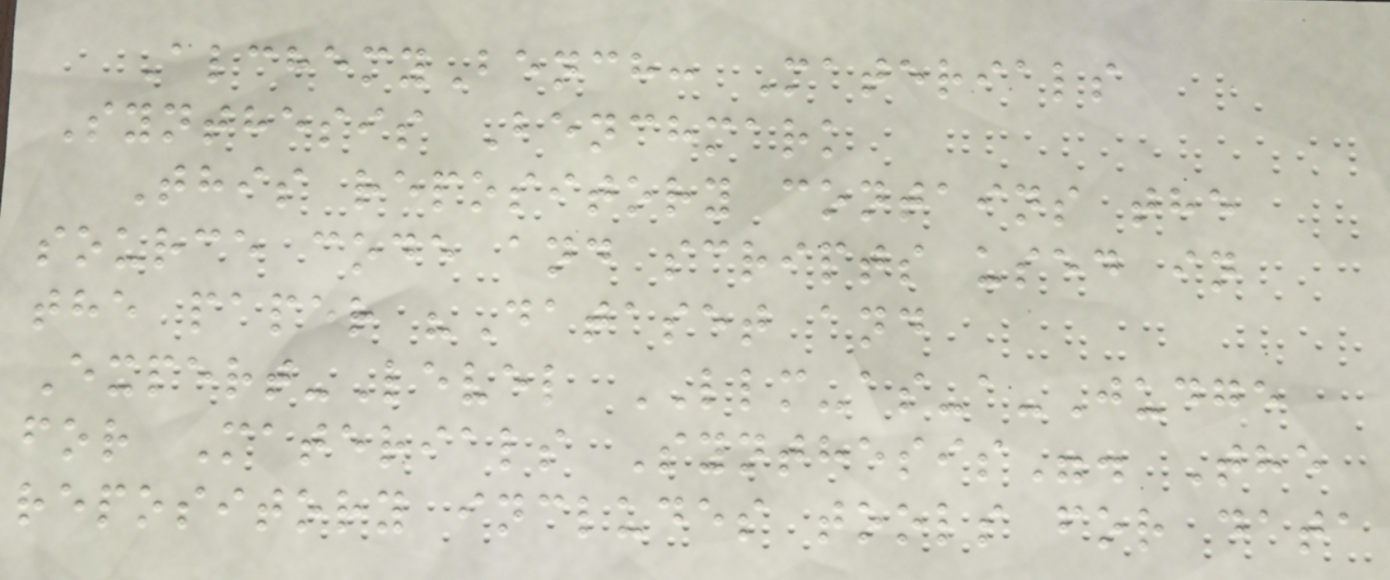AlchemyBench: Materials
Synthesis Benchmark
This repository contains the
source code and scripts used in
the paper "Dataset and
Expert-Level LLM-as-a-Judge
for Materials Synthesis". The
repository includes tools for data
